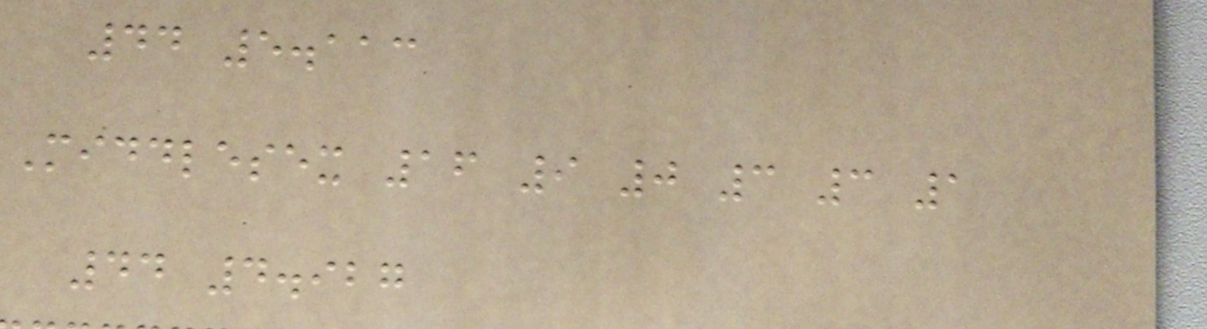44 5.113
Middlesex 16 9 0 3 3 1
44 4.927
